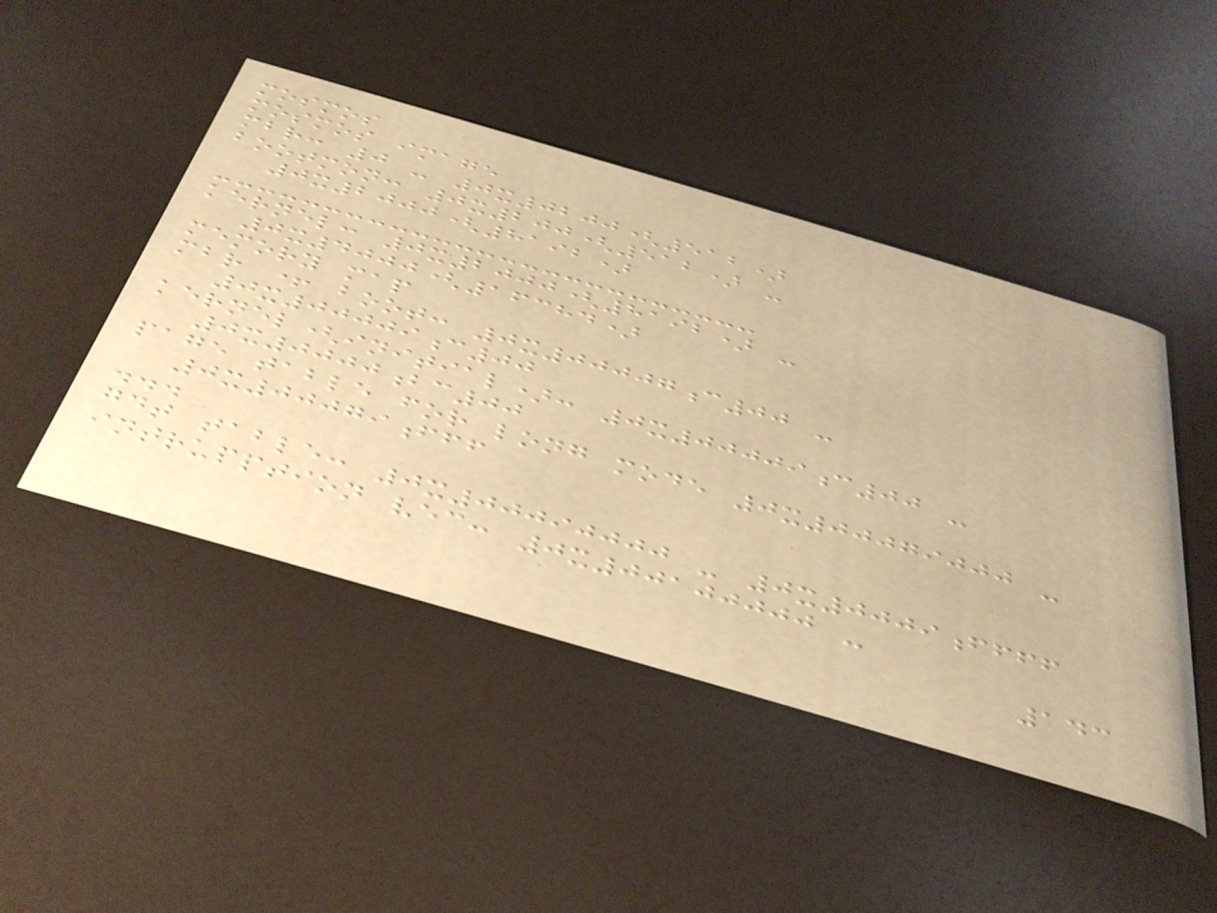mosmos
mosmos image
mbr: 0 - 0x0200(512)
bootmon: 0x200(512) -
0x2000(8192)
kernel: 0x2000(8192) -
0x4000(16384)
memory map
mbr + boot: 0x00007c00 -
0x00009c00
kernel(initial): 0x00009c00 -
0x0000bc00
page table for long mode 0x00079000 -
0x00079fff
...
gdt table: 0x00090000 - 0x0009ffff
intrupption vec: 0x00100000 -
143
